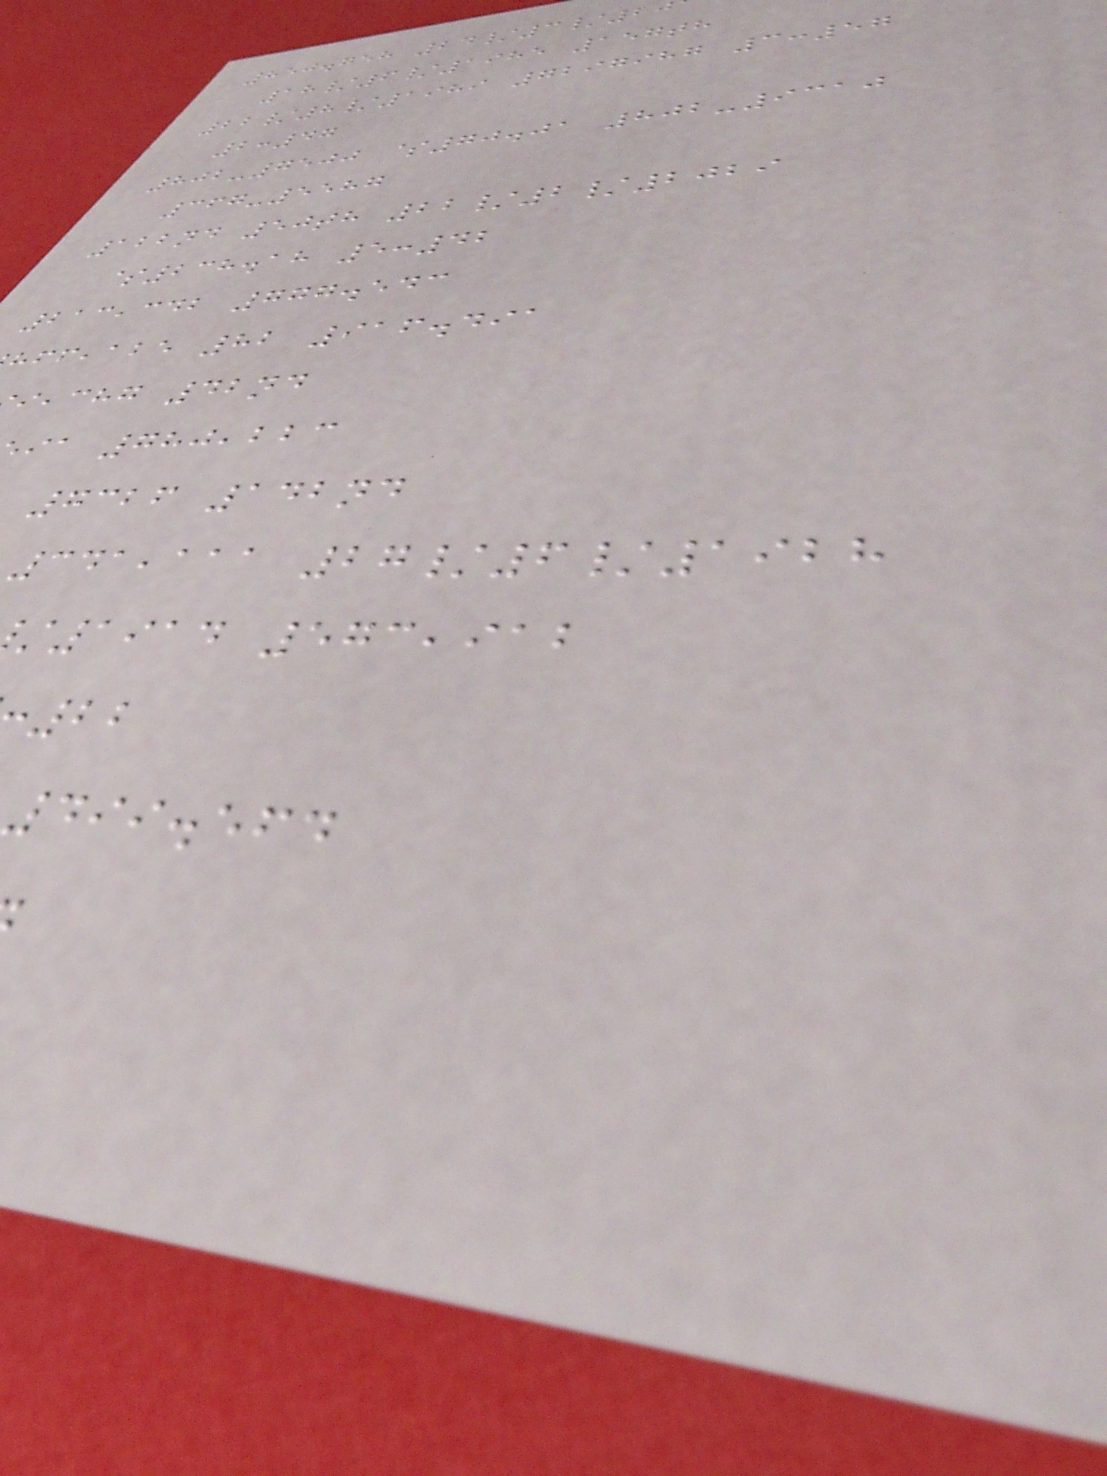850.758 24/3/2
18/6/1985 157th
22/8/1989 7297987 3:57
2:47
802-7500 $70.01 802-9310
367-5587
122nd 50th 22/2/2029
$238.18 5:42
213,342 777.543
,abe 82 916.491
,chg 42nd
ia 780,223
7326 142nd
341,111 27/6/1928
1914 573,912
499.564
